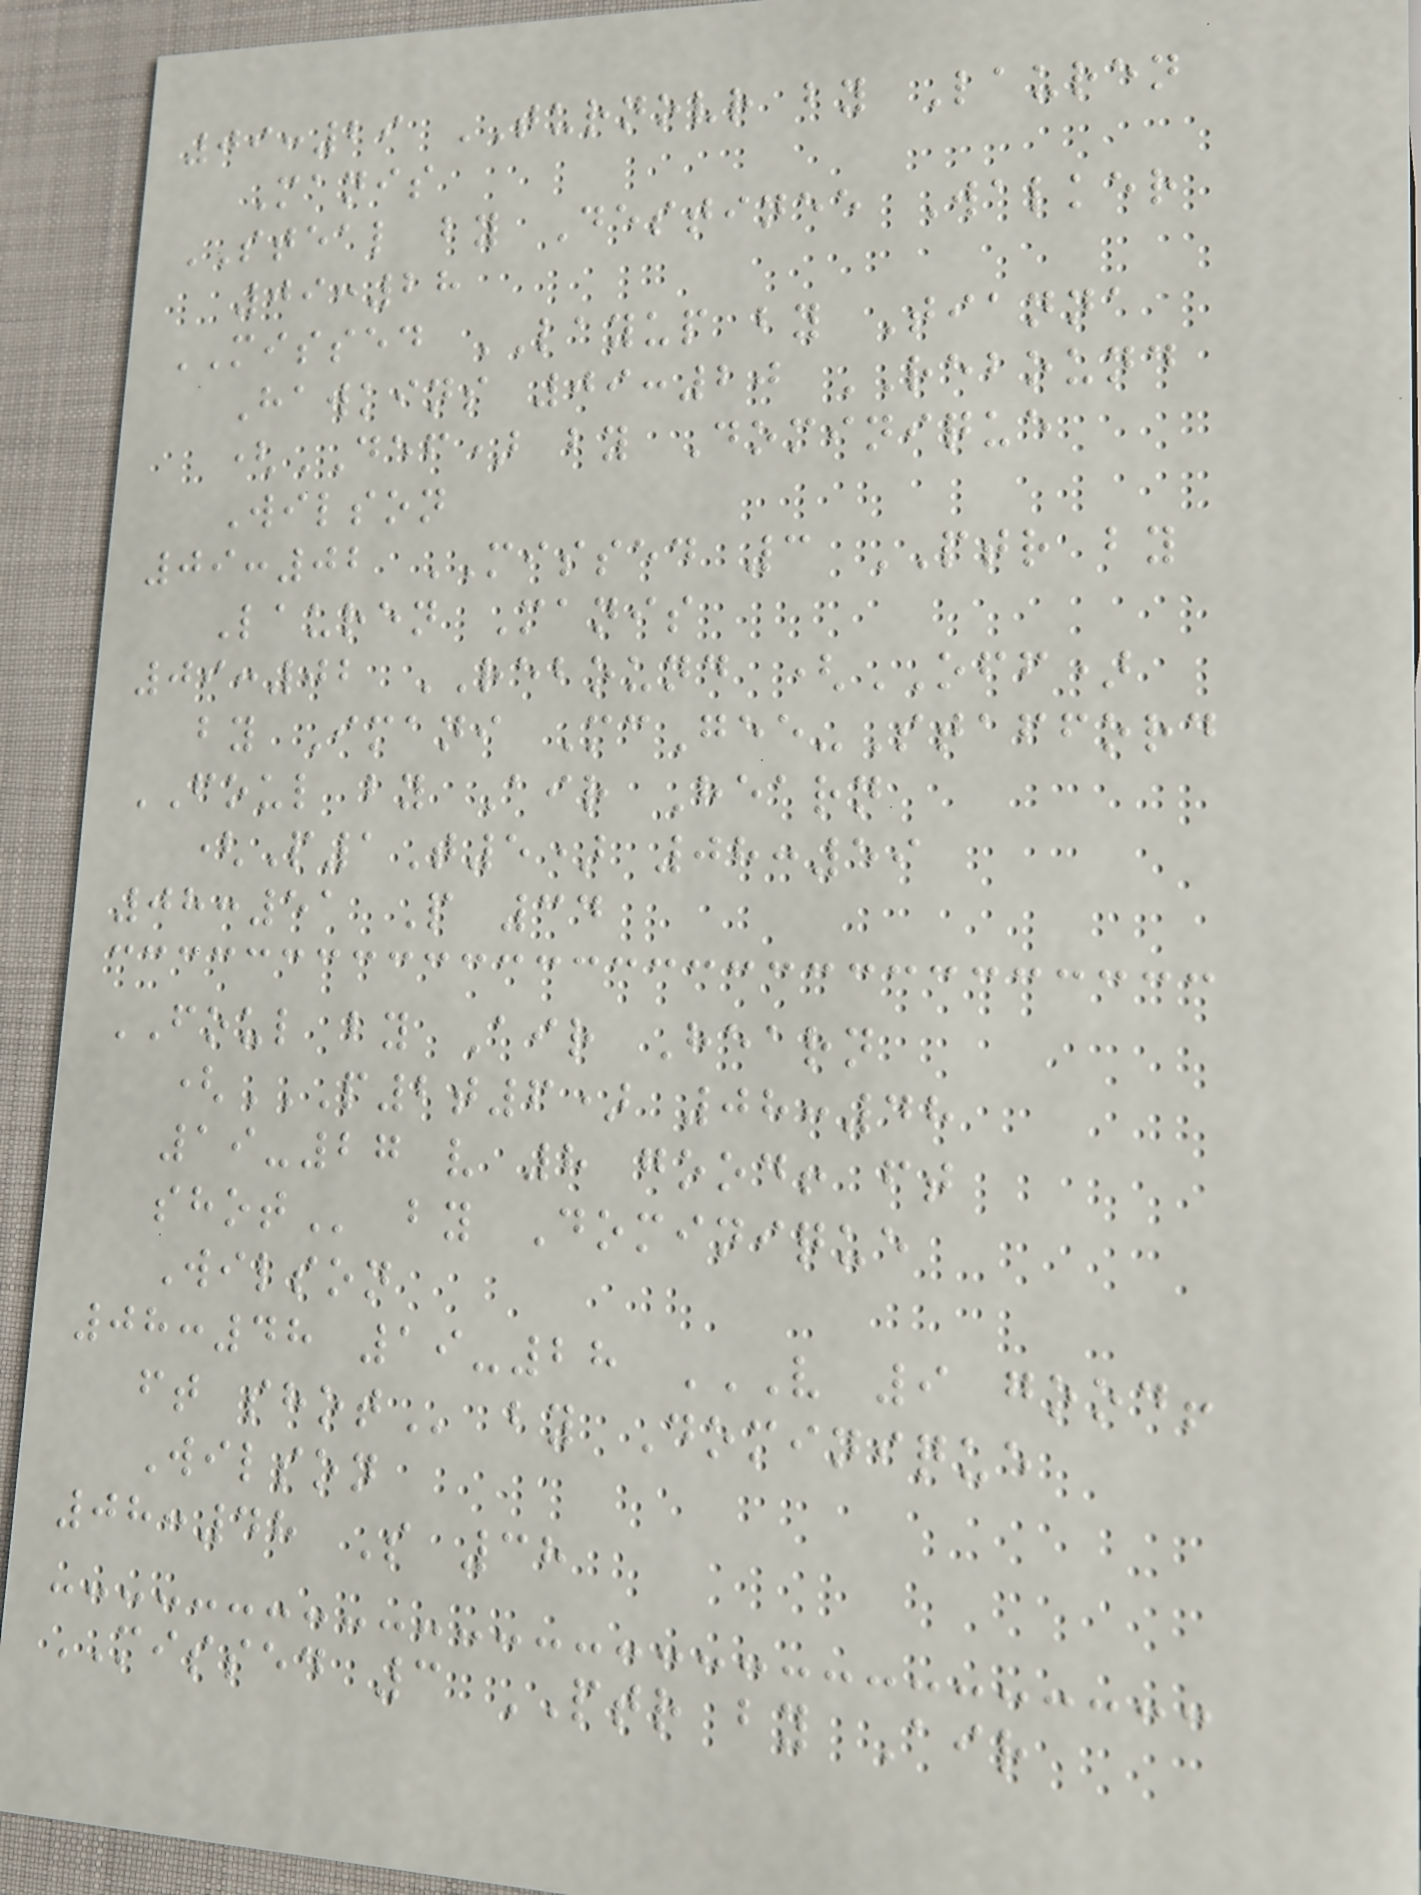09:29 TURNOVR by Lauren
Manis
STEAL by Destinee Walker
09:28
MISSED LAYUP by Tianna
Hawkins 09:20 REBOUND
(DEF) by Dominique
Wilson
09:02 MISSED 3 PTR by
Lauren Manis
09:02 REBOUND (OFF)
by Imani McGee-Stafford
FOUL by Air Hearn
(P1T5) 08:59
08:51 P 34
FOUL by Air Hearn
(P2T6) 08:48
19-27 V 8 GOOD! FT
SHOT by Dominique
Wilson
08:48 19-28 V 9 GOOD!
FT SHOT by Dominique
Wilson
08:48 S 38
MISSED 3 PTR by Air
